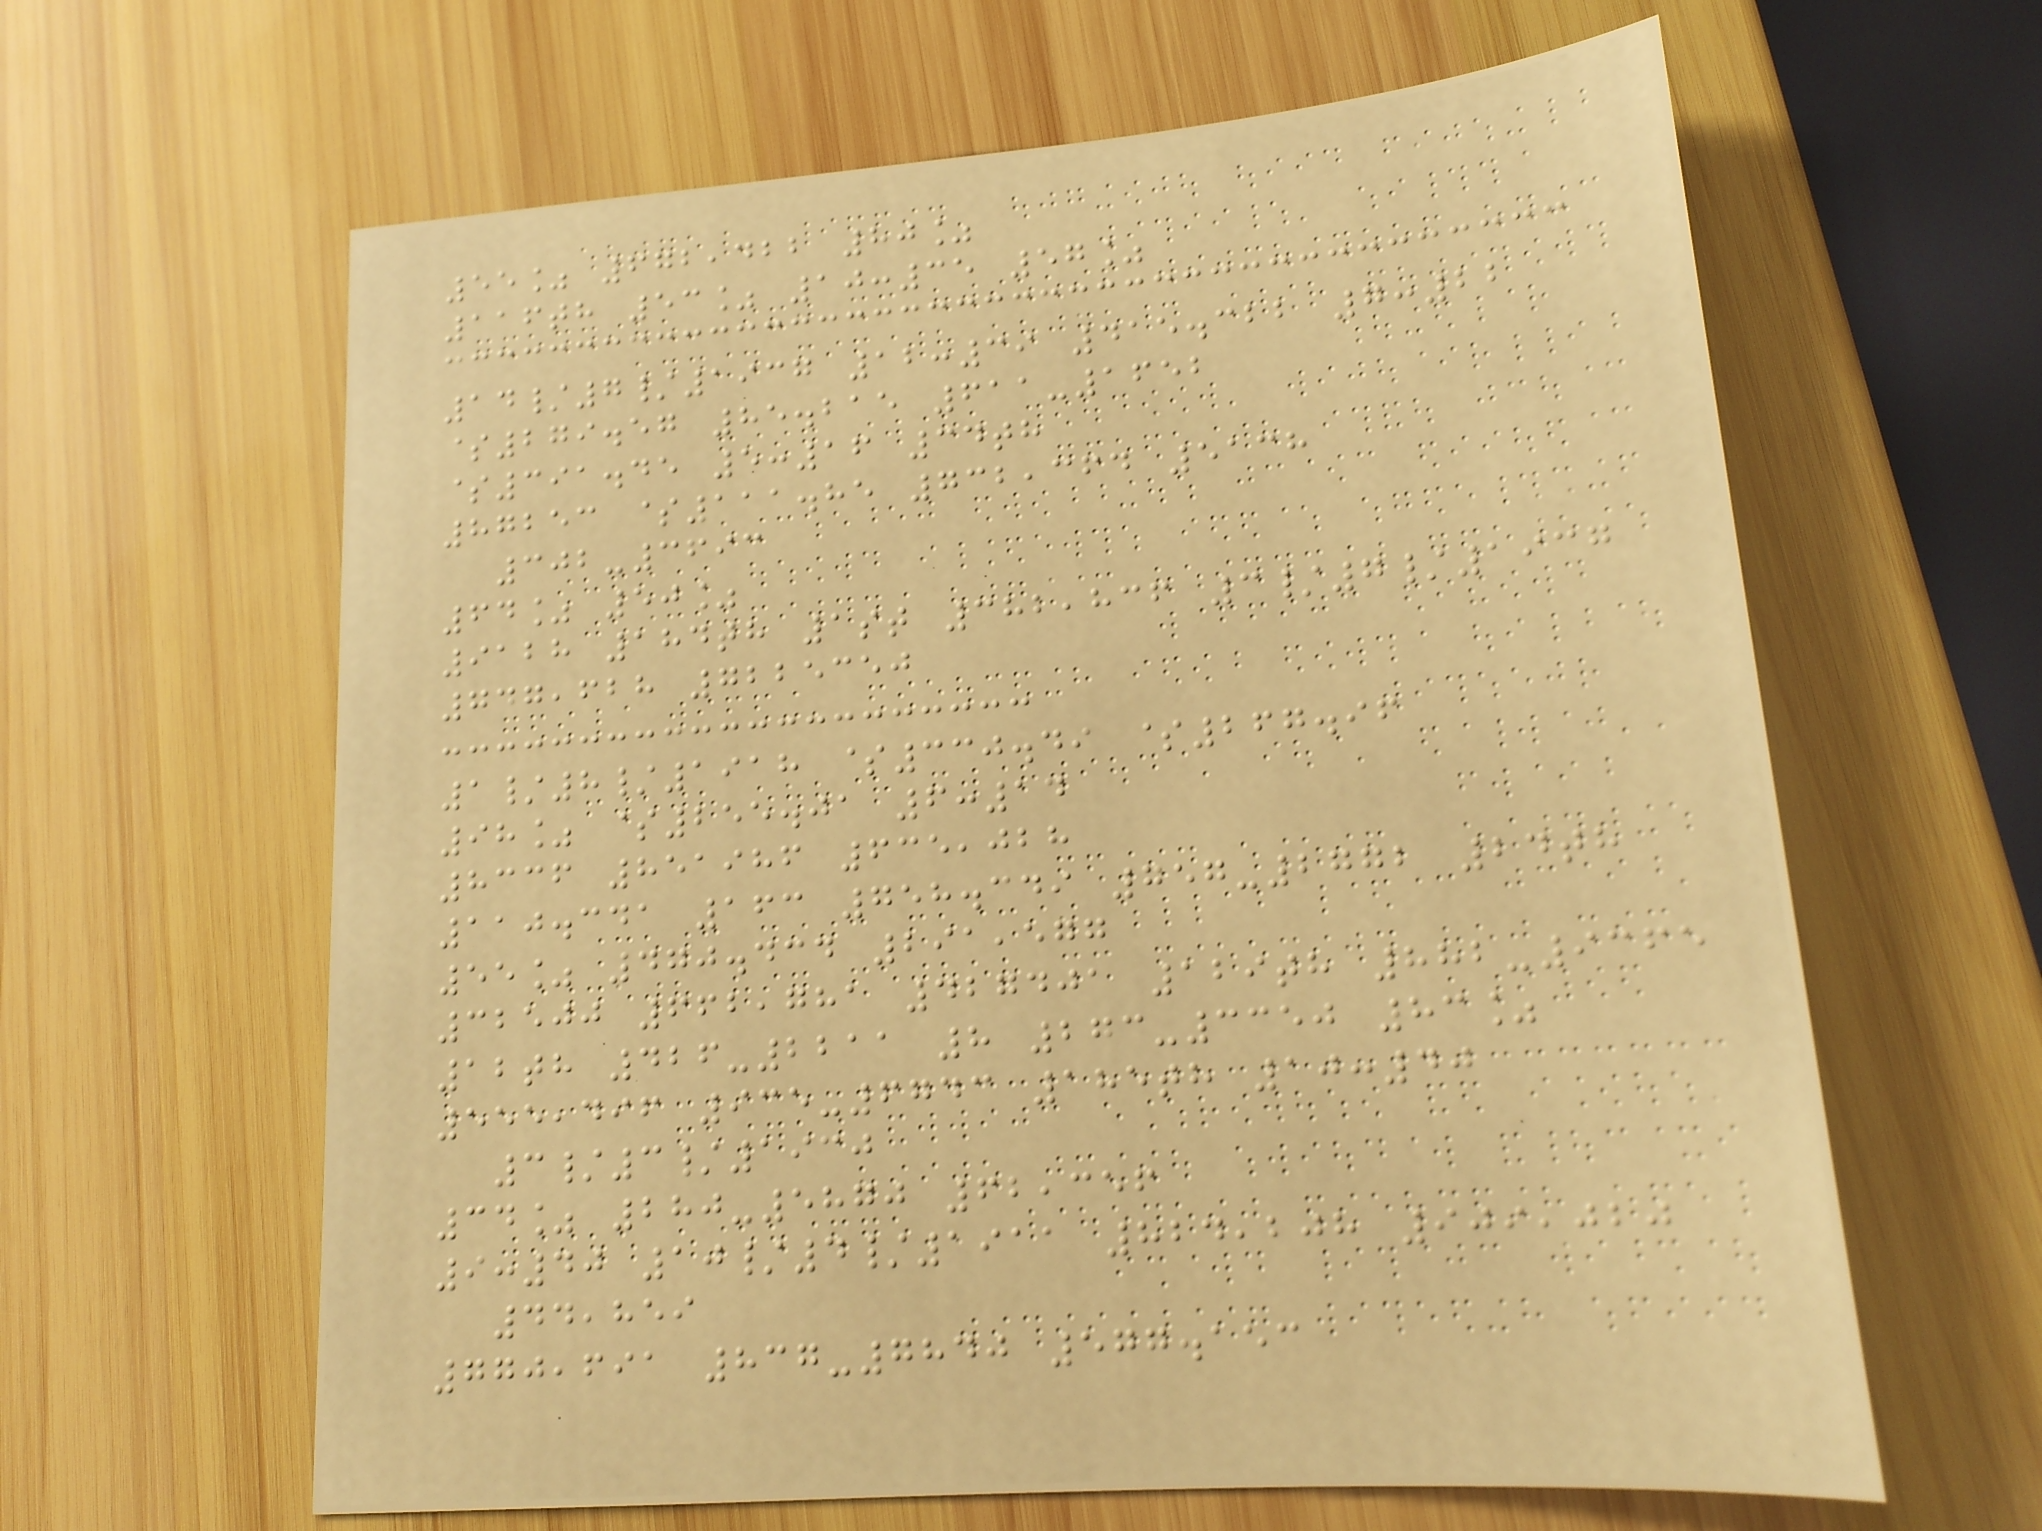55% 672,422 80%
116th 53% 10:35 57%
14/7/1937 12:39 415.322 7:22
$279.57 85.215 611-1652
$391.45 5:16 34th
87253 $111.85 732,364 5138
302-3693
64% 50%
9128 184th 1st 382,836 3/7/1937
747,628 7225350
1/8/1918 $330.49 $267.96
98% $255.01 6:14
8336 851986 635,028
110.341 163 758.349 757-2772 24th
55% 470.434 291,577
32500 662,781 427401 129th 882-9365
12th 426-2211 8 273-3350 83%
555,496 935-6743 185th 10:40
3/3/1930
34% 280-5870 62,356
9:40 10/4/1911 824,208 909,020
44,859
770,691 837-7840 577.153
